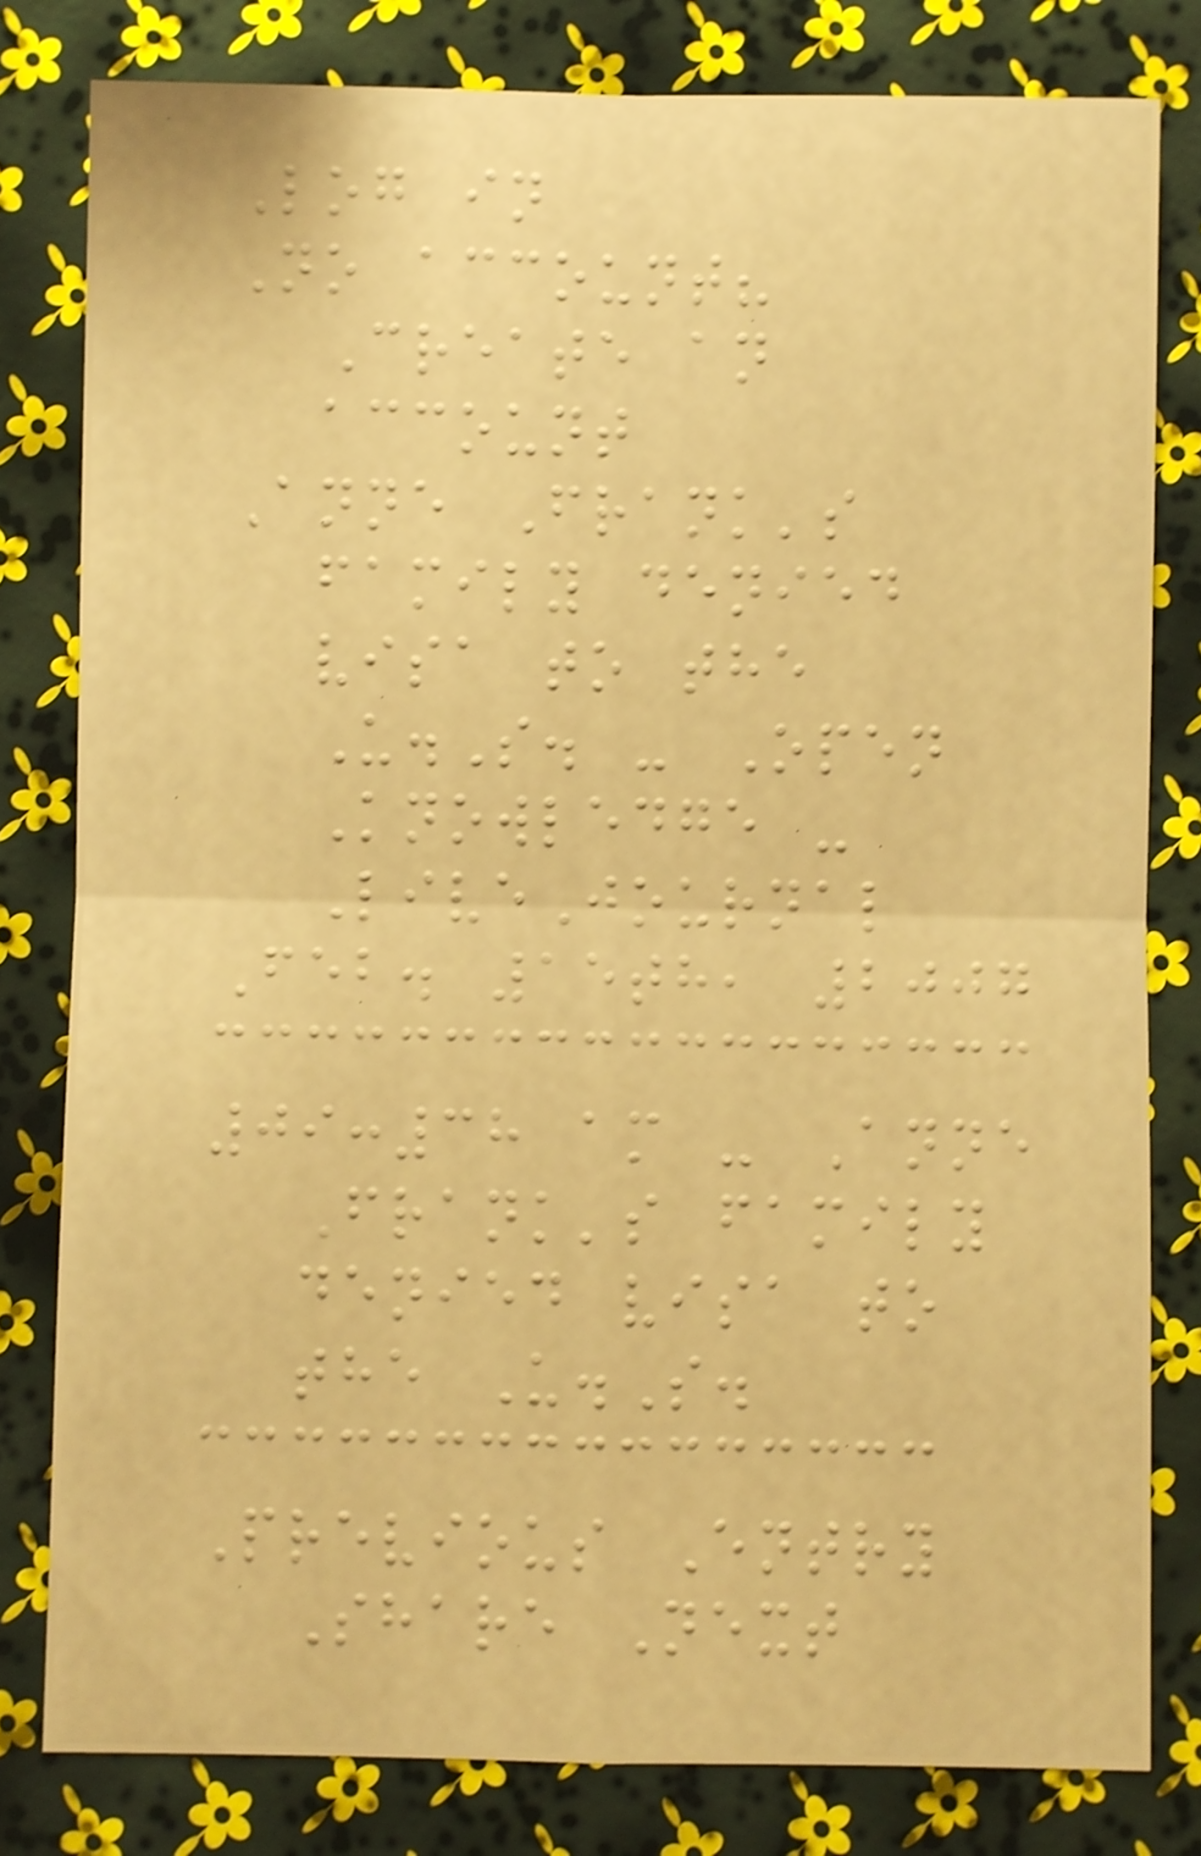Log in
No account?
Create an
account
Anne Frank's
family denied
visa to the
U.S. - Open
Knowledge -
LiveJournal
Feb. 15th, 2007
09:38 am - Anne
Frank's family
denied visa to
the U.S.
Previous Entry
Share Next
